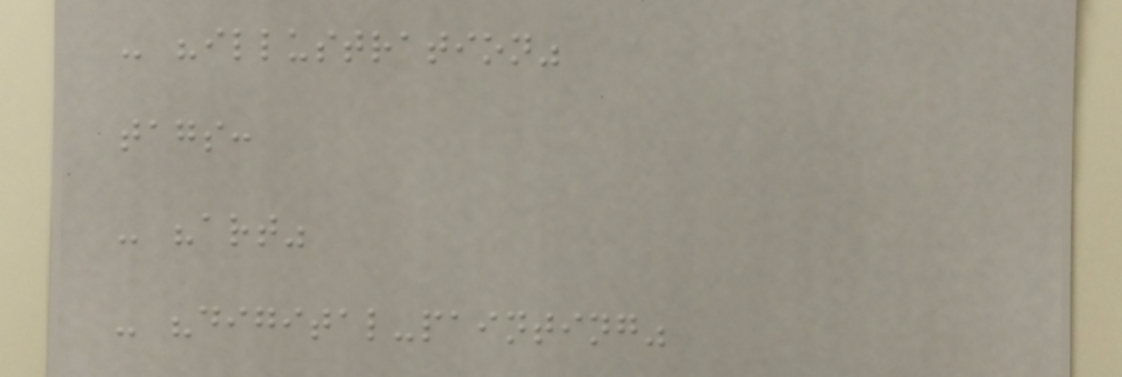- "illustration"
tags:
- "art"
- "digital-painting"
